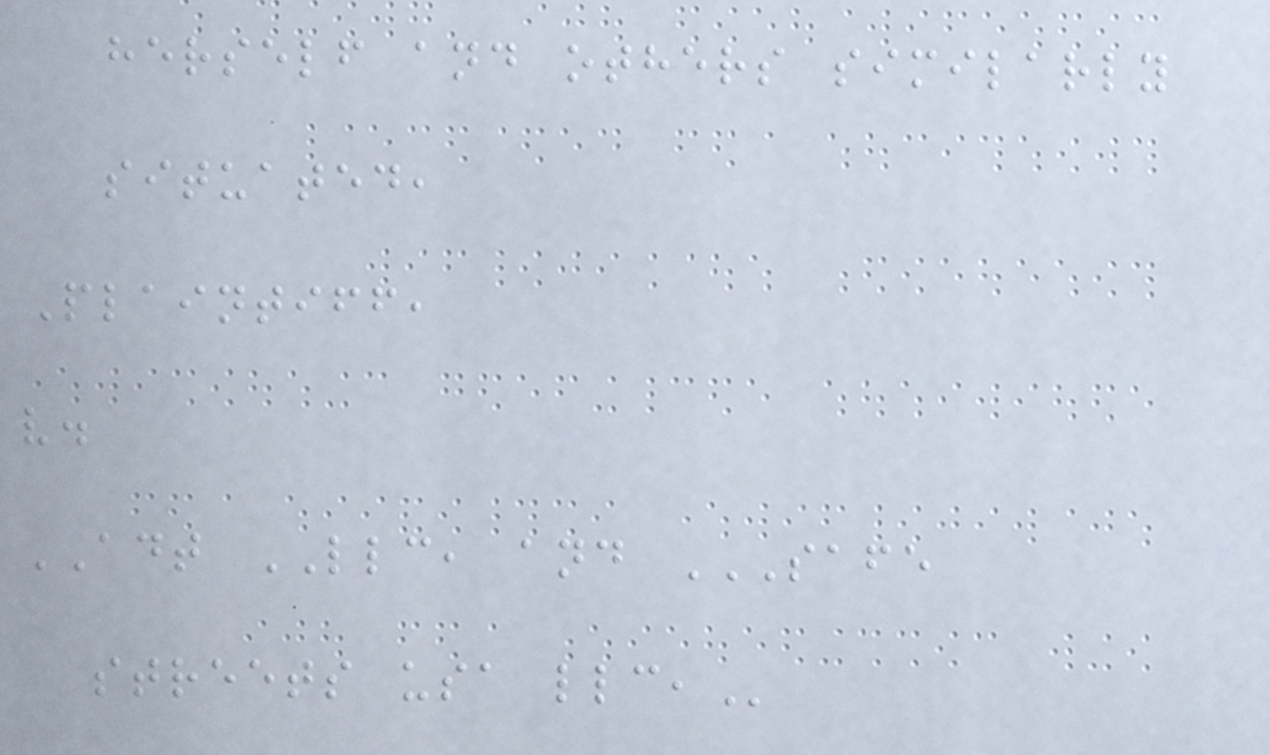herself and others similarly
situated,
Plaintiff,
v.
ADT LLC, and SAFE
STREETS USA LLC,
